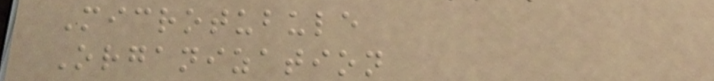Microtubule
Organization
